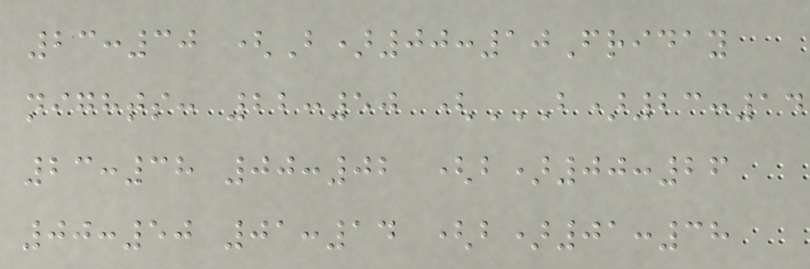23:30 (B)00:10Friday
nights: 22:50 (B)23:14
23:38 00:02 (B)00:26
00:50 01:14 (B)01:38
